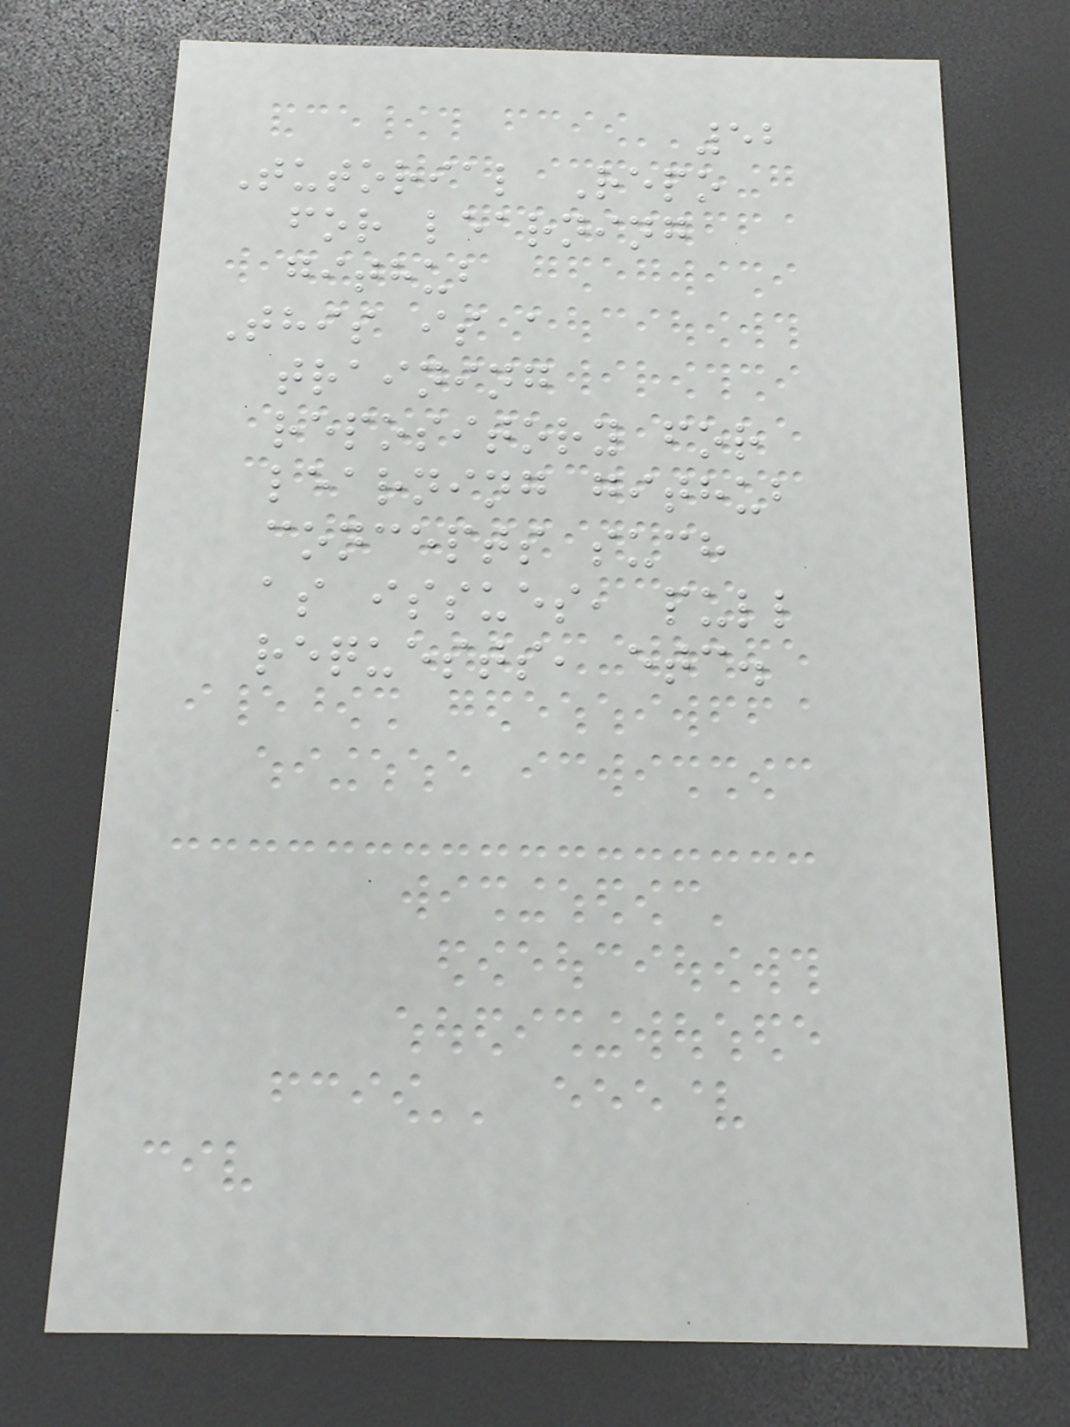52
Tutorial Repo
for learning
github
This is a
training
repository for
learning github
concepts such
as issues, pull
requests, etc.
